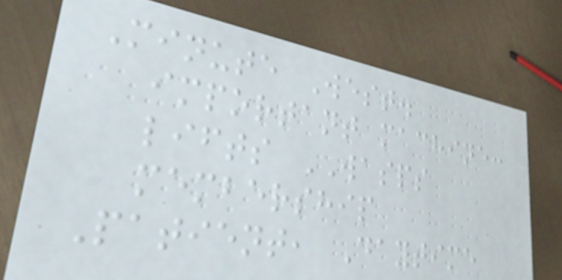Minute West.
important machine:
lifts WASPS
membership
Patient, Daytime
